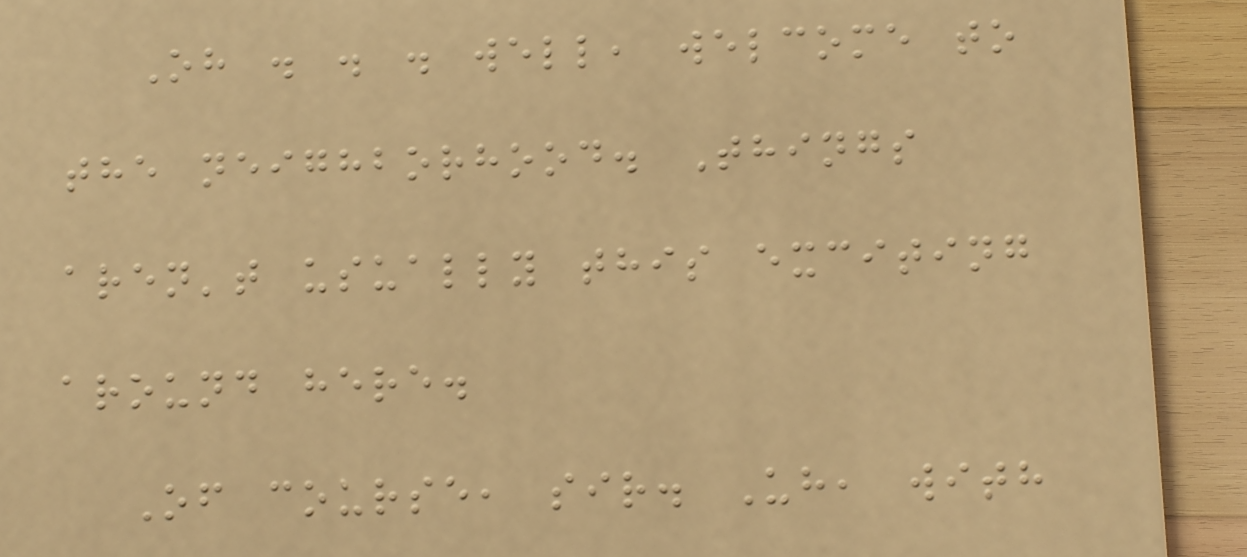Oh . . . well, welcome to
the neighborhood. Things
aren't usually this exciting
around here.
Of course, sir. Uh, with
